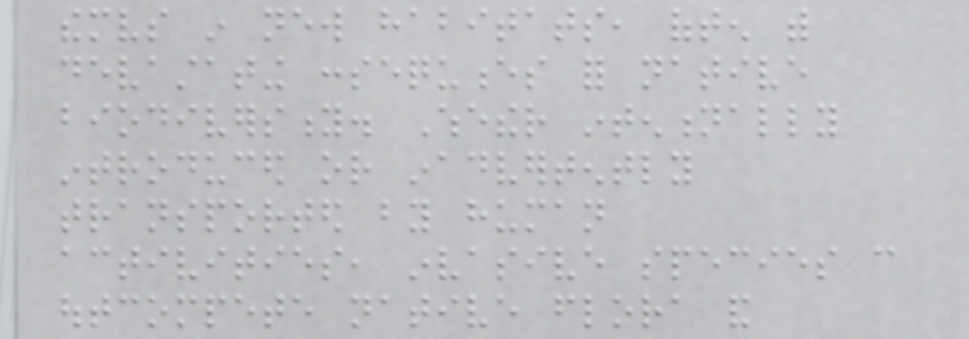themselves in new habitats, often with
devastating consequences for native
biodiversity. Whether intentionally
introduced or inadvertently
transported by human
activities, invasive species can
outcompete native flora and
